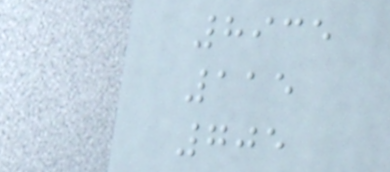8935
115
705
